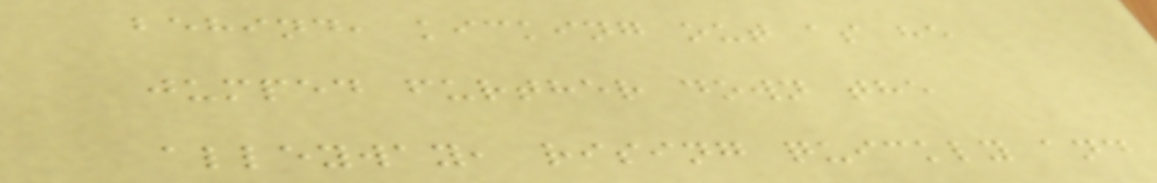behind, kicking out as he
jumped further down the
alleyway, rising quickly and
